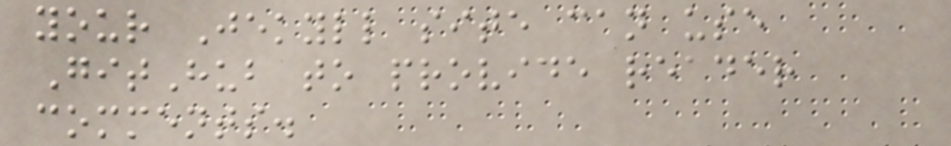your Jekyll site can use
GitHub to provide reader
comments.
